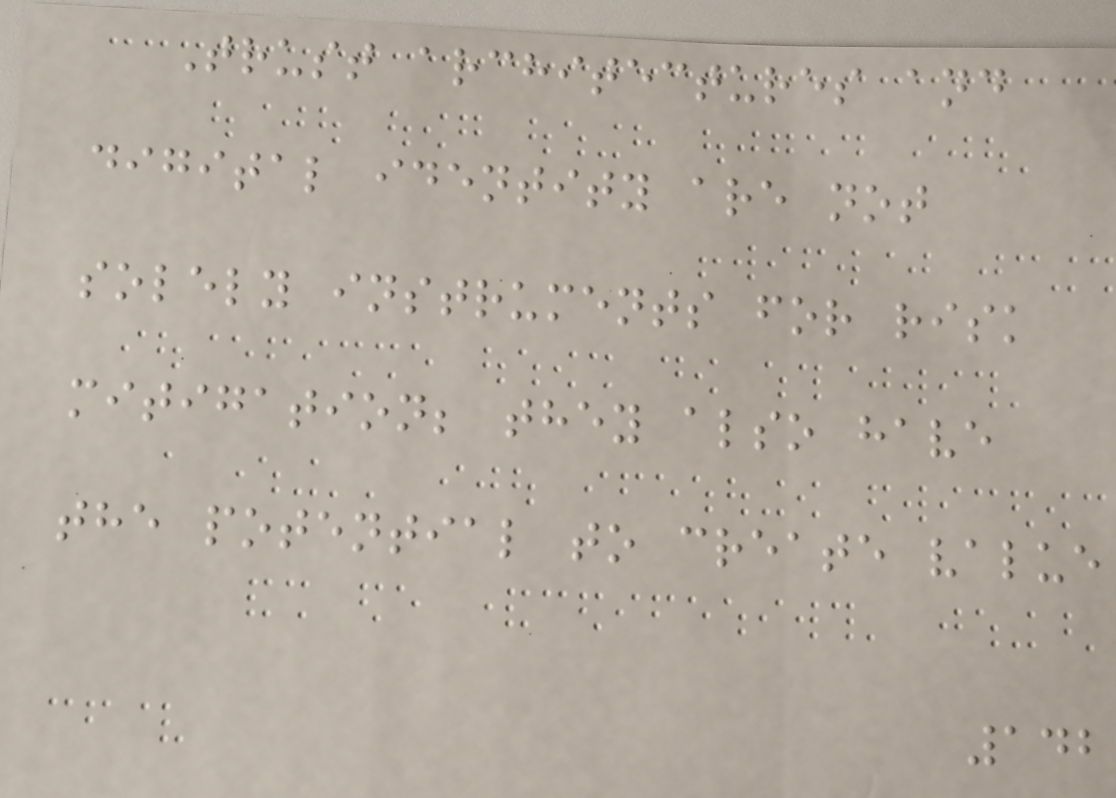Trust architectures and
digital identity are not
solely instruments for risk
mitigation; they also have
the potential to create value
142
